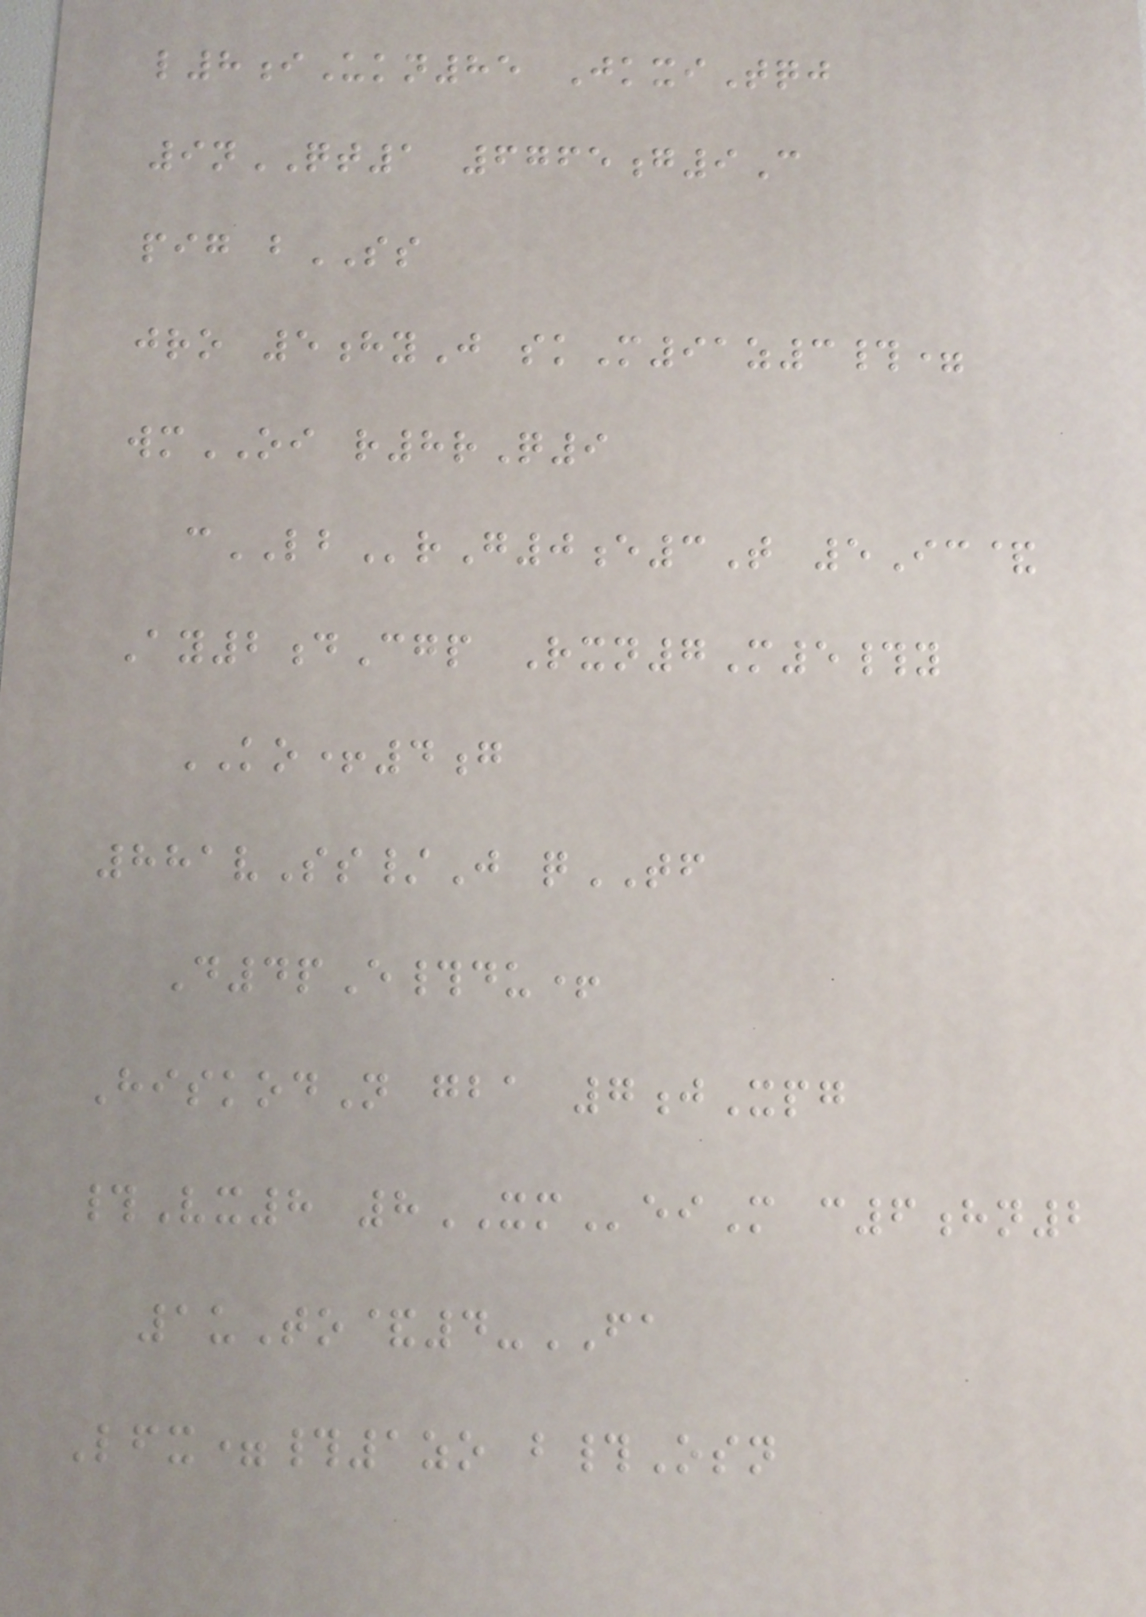l8iUkn85 JkxiTqj
9nQT1 6765g9C
pig bSS
jro 5hyJ skM91z3#=
wmOI r8rQ9
cLBrG0e3T 5Ic&
Ay2dCgp Rxn7M5#y
KO+4g
881vSs/J qTF
D4pE#du+
HiskodN gba 7jXpg
#Vx8 8XMeiM c6hn2
1uTo&4-FA
Lfx=#1zo b#Osn
